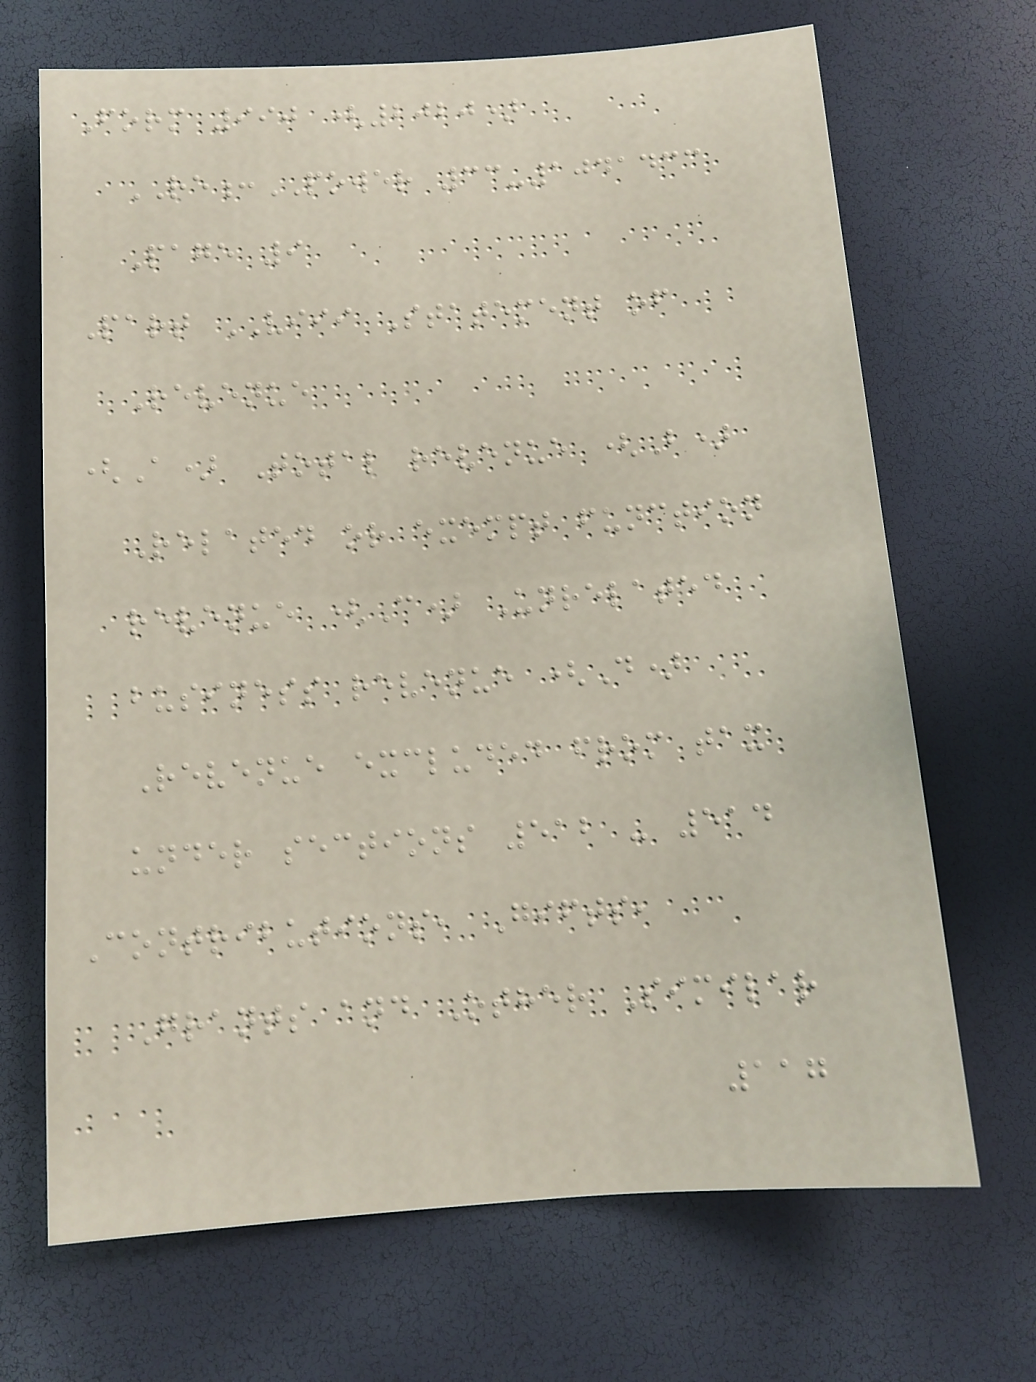Form 990 (2020)
RE:POWER 33-1041433
Page 9
Part VIII Statement of
Revenue
(A) Total revenue (B)
Related or exempt function
revenue (C) Unrelated
business revenue (D)
Revenue excluded from tax
under sections 512 - 514
Contributions, Gifts,
Grants and Other Similar
117
